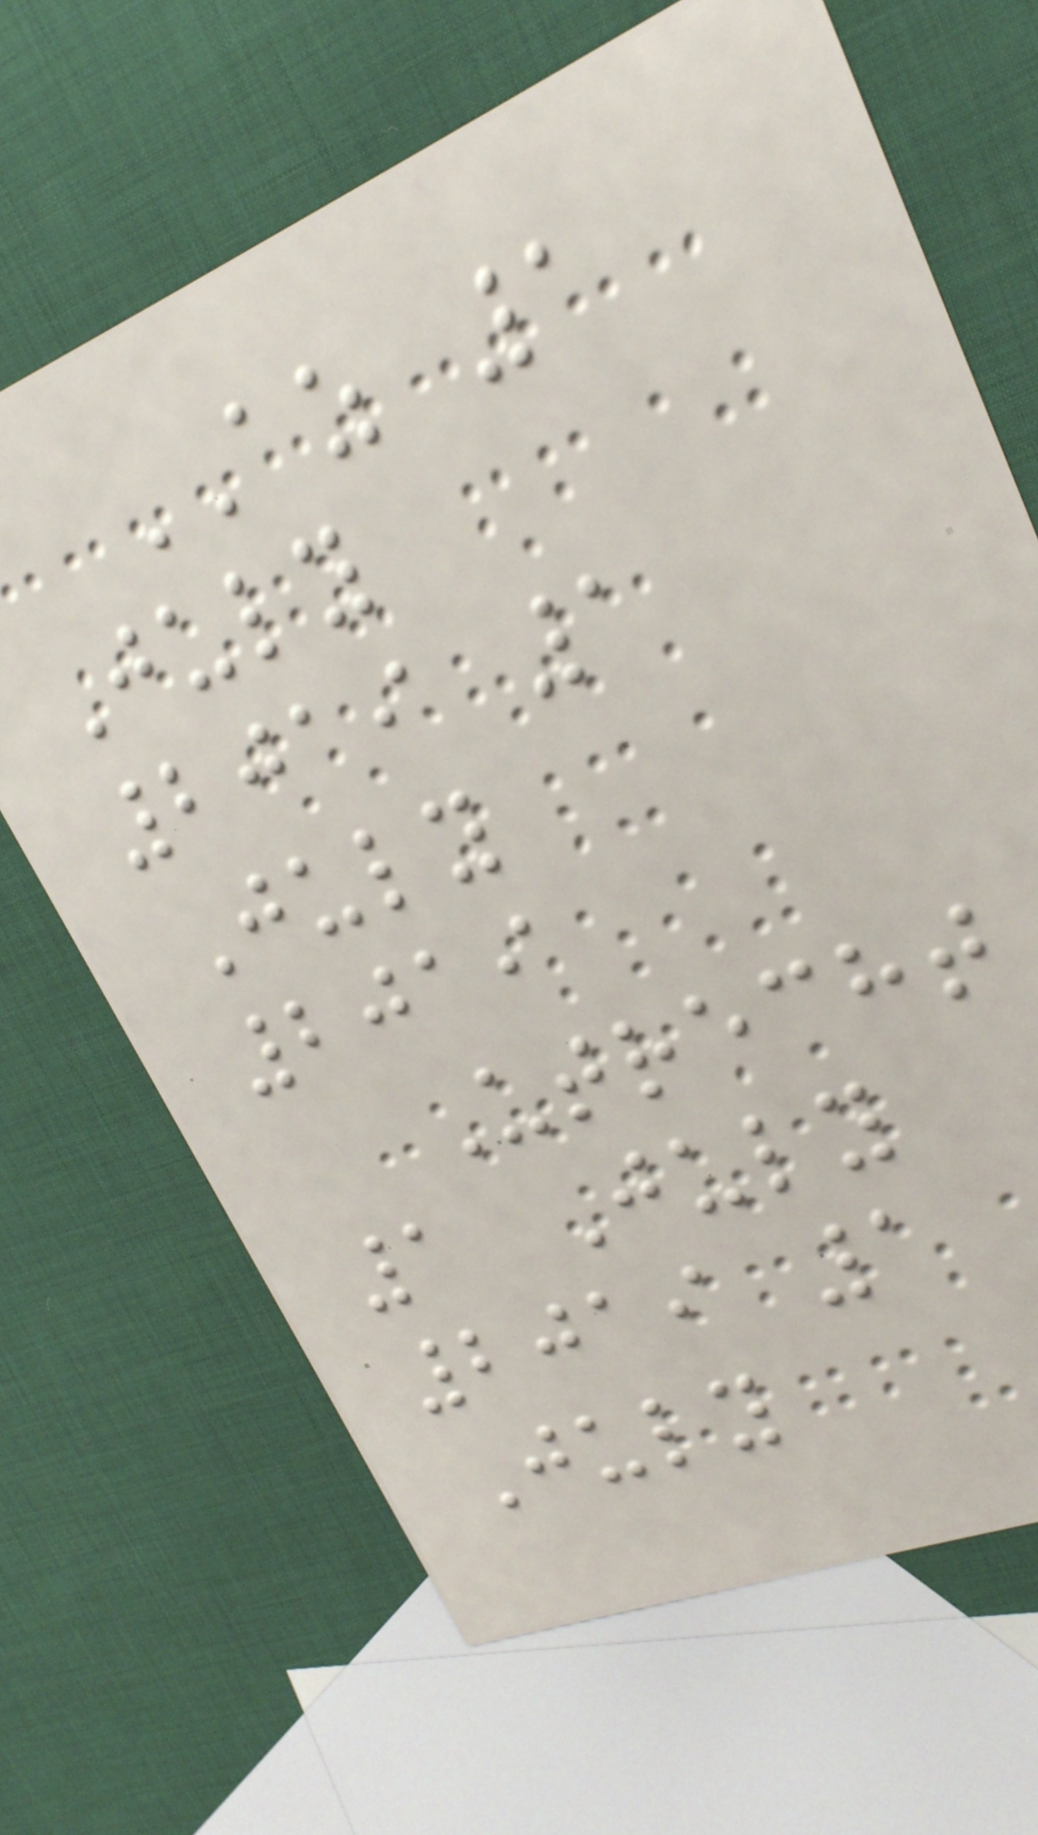AZ 1
July
2019 1
July
2019
Utrecht
1 July
2019 1
July
